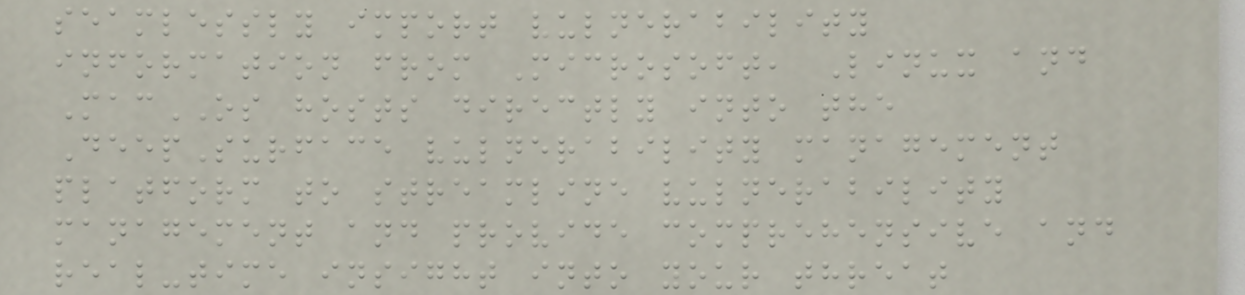seamlessly import vulnerability
information from Microsoft, Linux and
MacOS hosts directly into the
DeepSurface vulnerability management
platform to streamline vulnerability
management and provide comprehensive and
real-time insight into your threat
